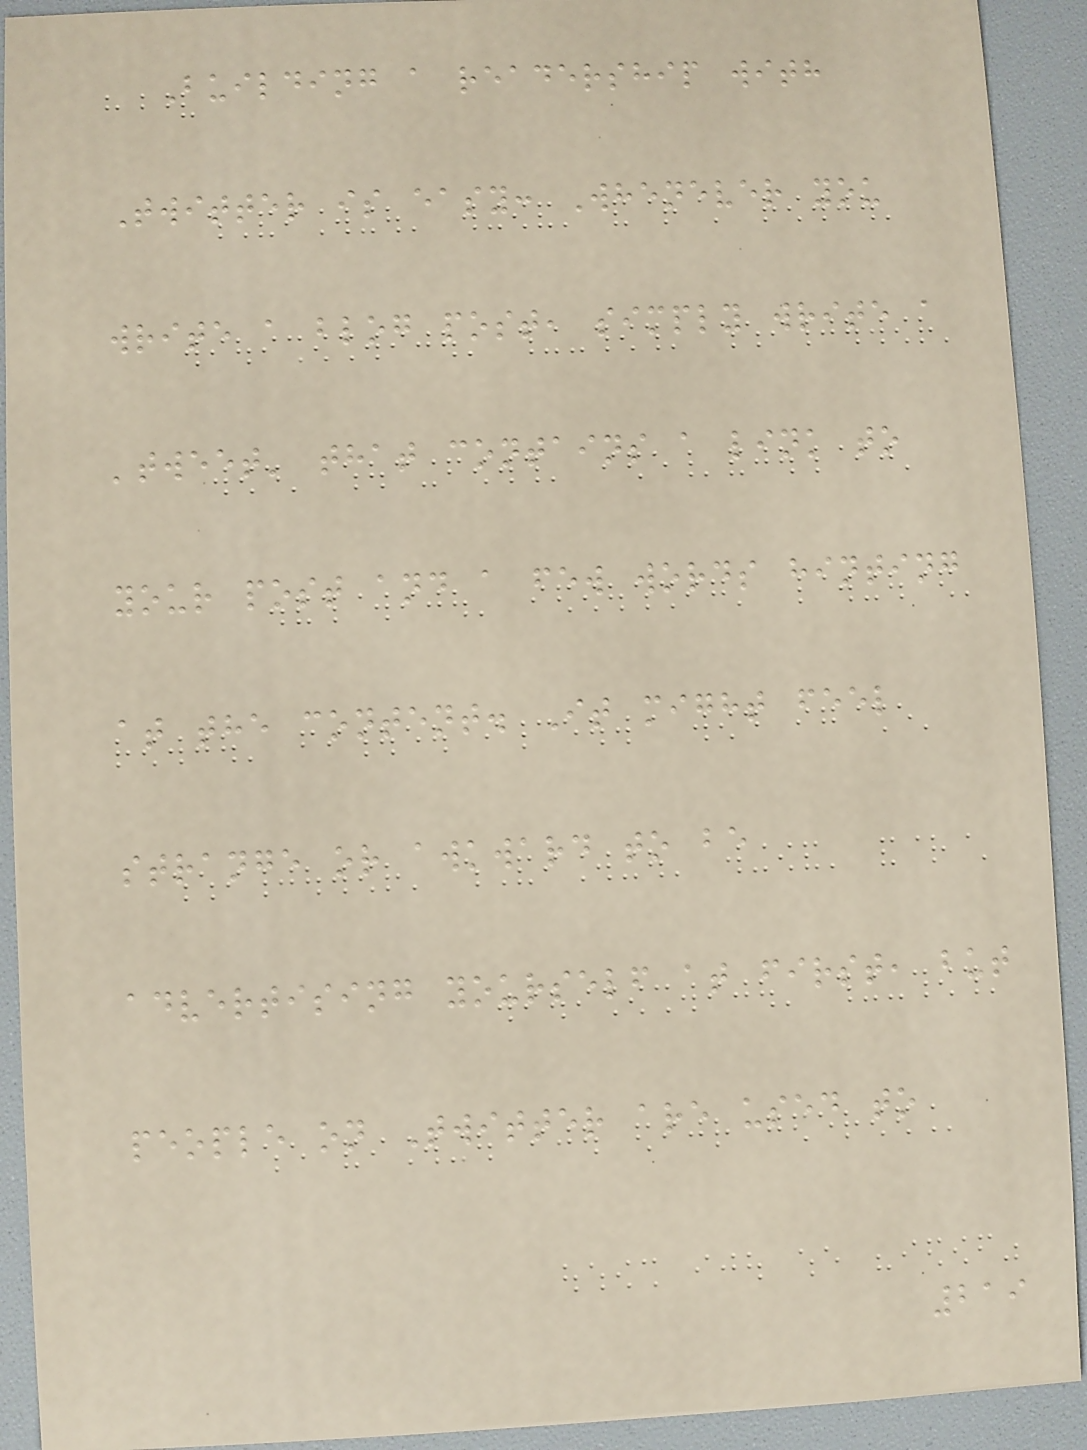Building a readership with
Twitter is easy: Whenever you
write a blog post, simply write a
'tweet' that contains a link to
your post and a few words hinting
at the content. It might feel
strange or awkward to be
advertising yourself at first, but
people on Twitter are used to
219
